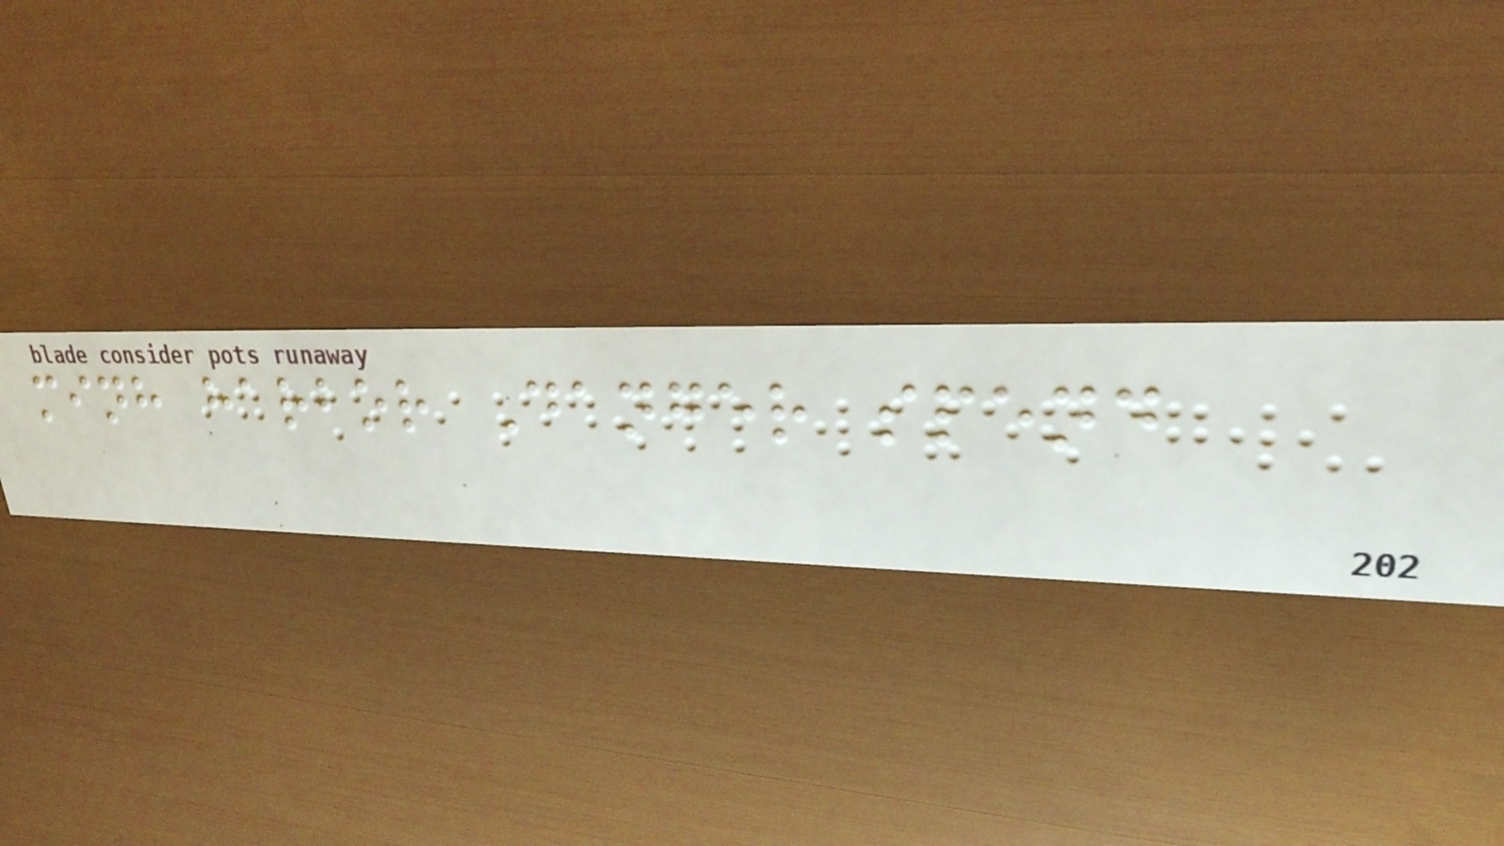minh harbor Danger spend
